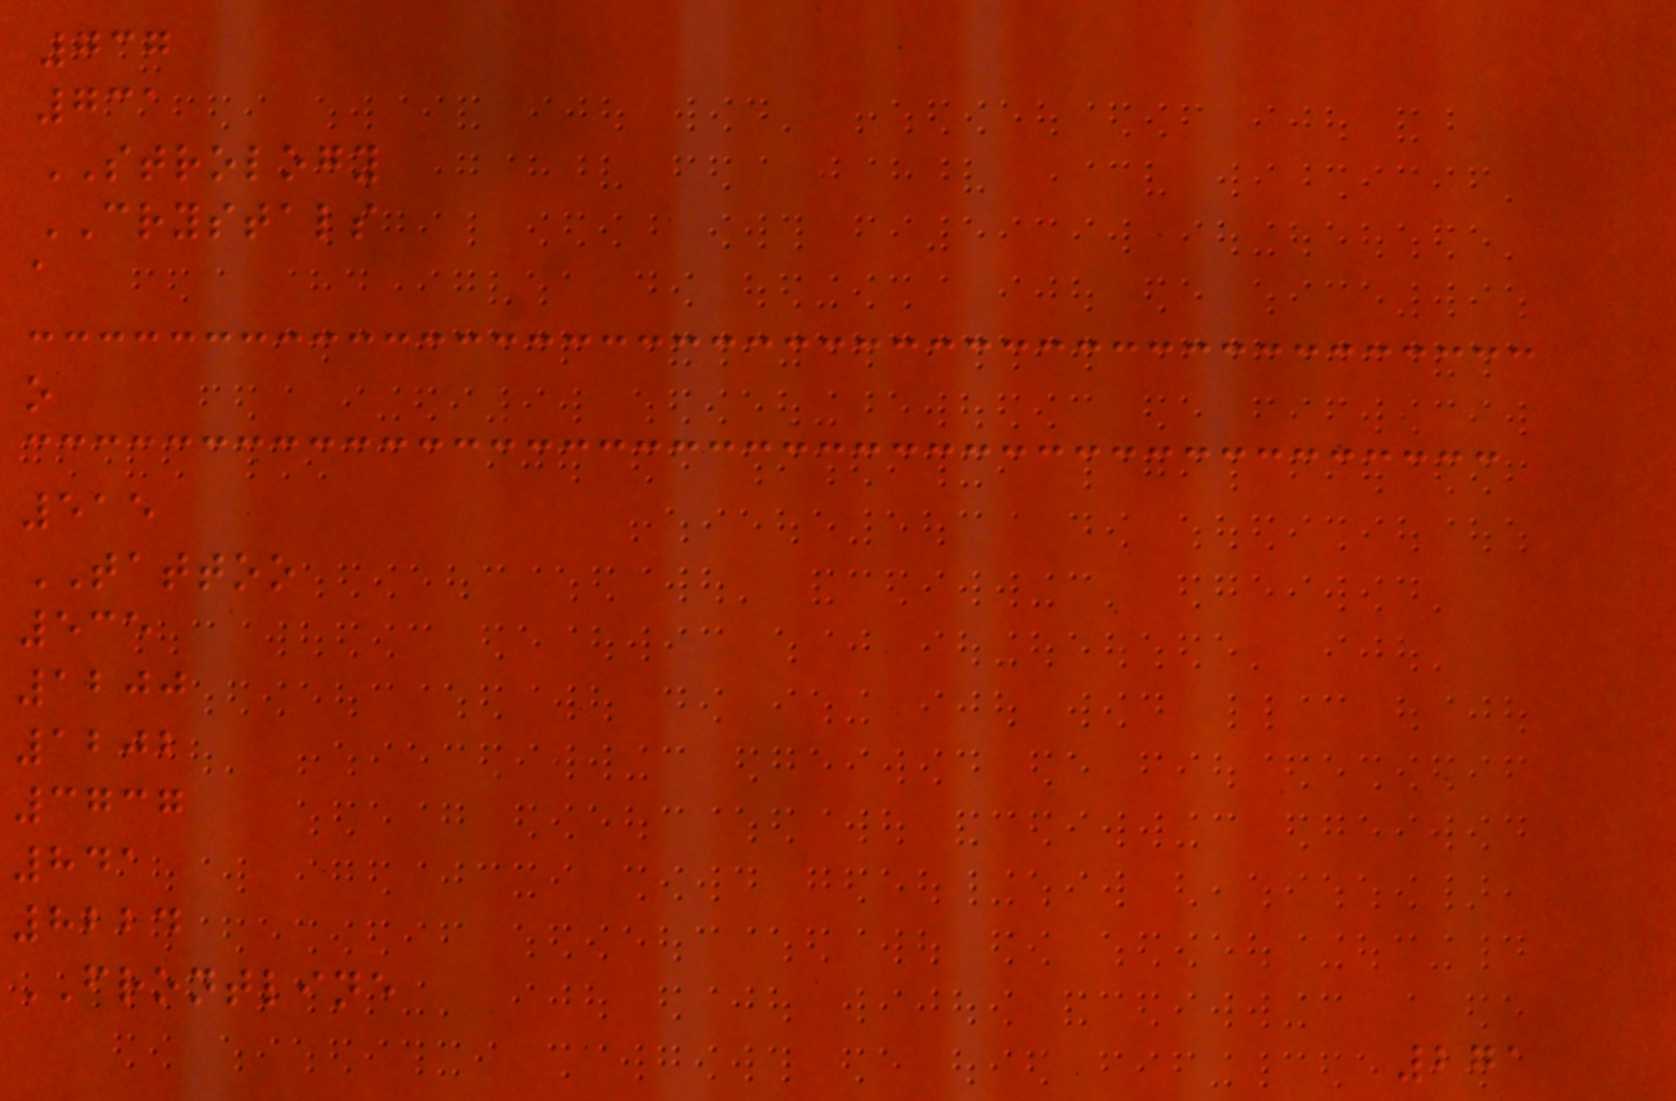737
731
STROLOGY
CRYSTALS
a
o
515
TATTOO
535
1200
1202
3737
841
8224
FRONTLINE
271
